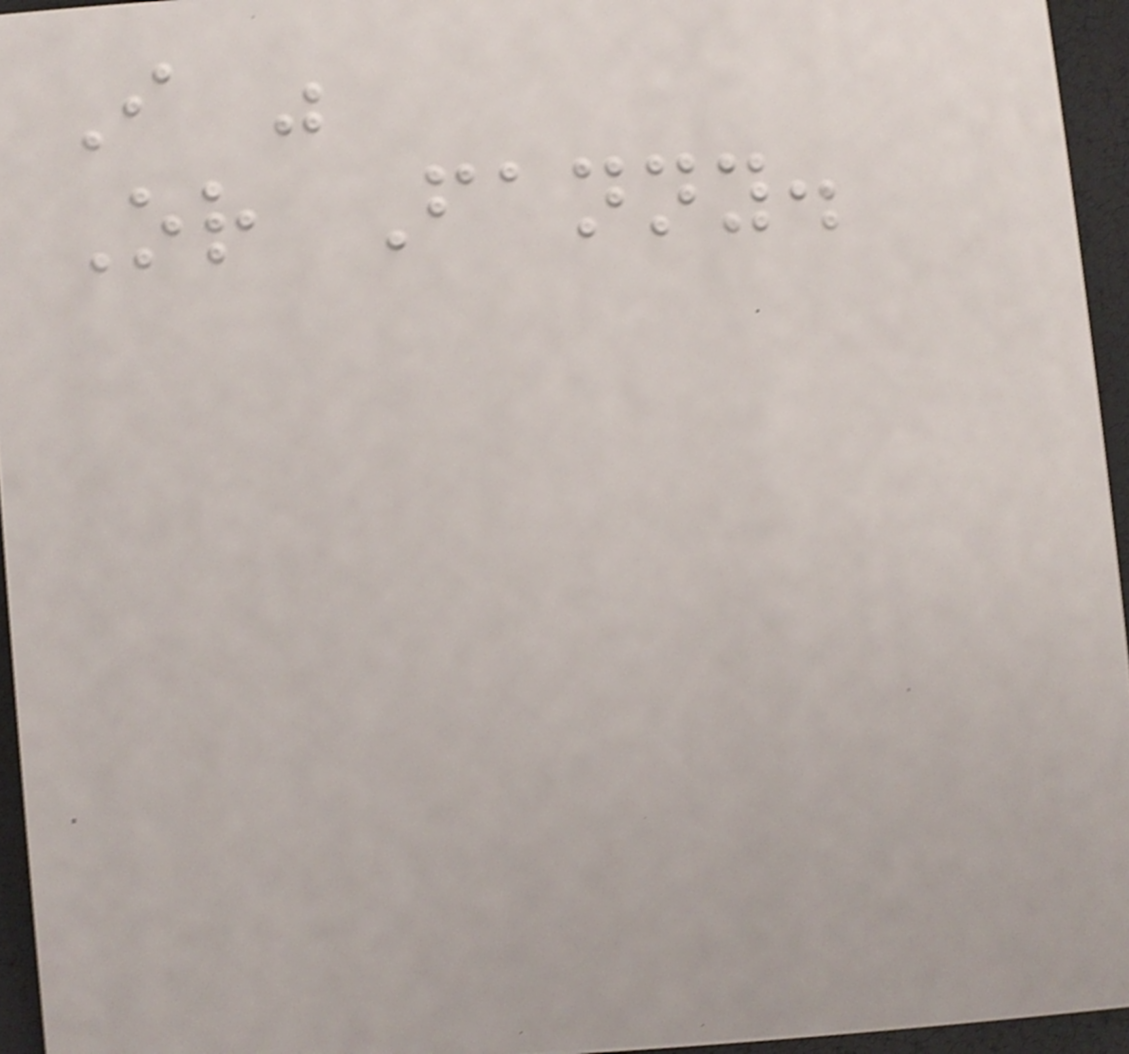I was
Or Fanny.
